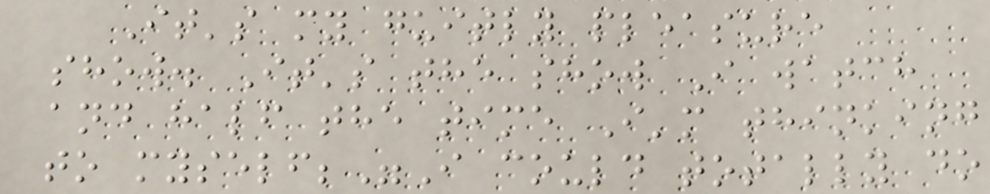It's my guitly pleasure
show. It's the show I watch
and half the time I'm thinking
to myself;"I could totally do
